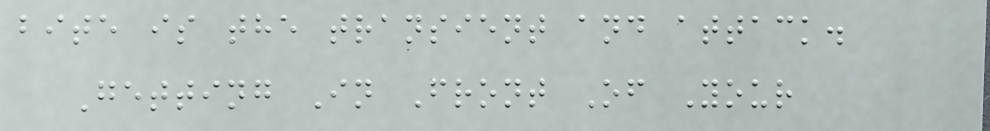bite is the transient and attack.
Getting In Front Of Your
